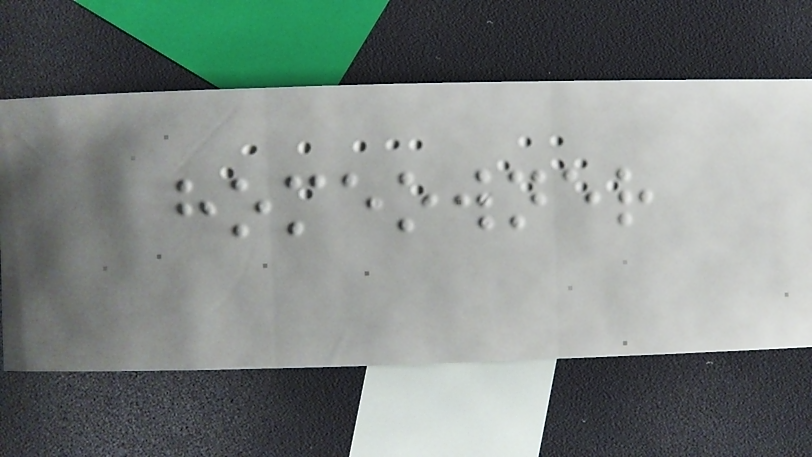homeowner
